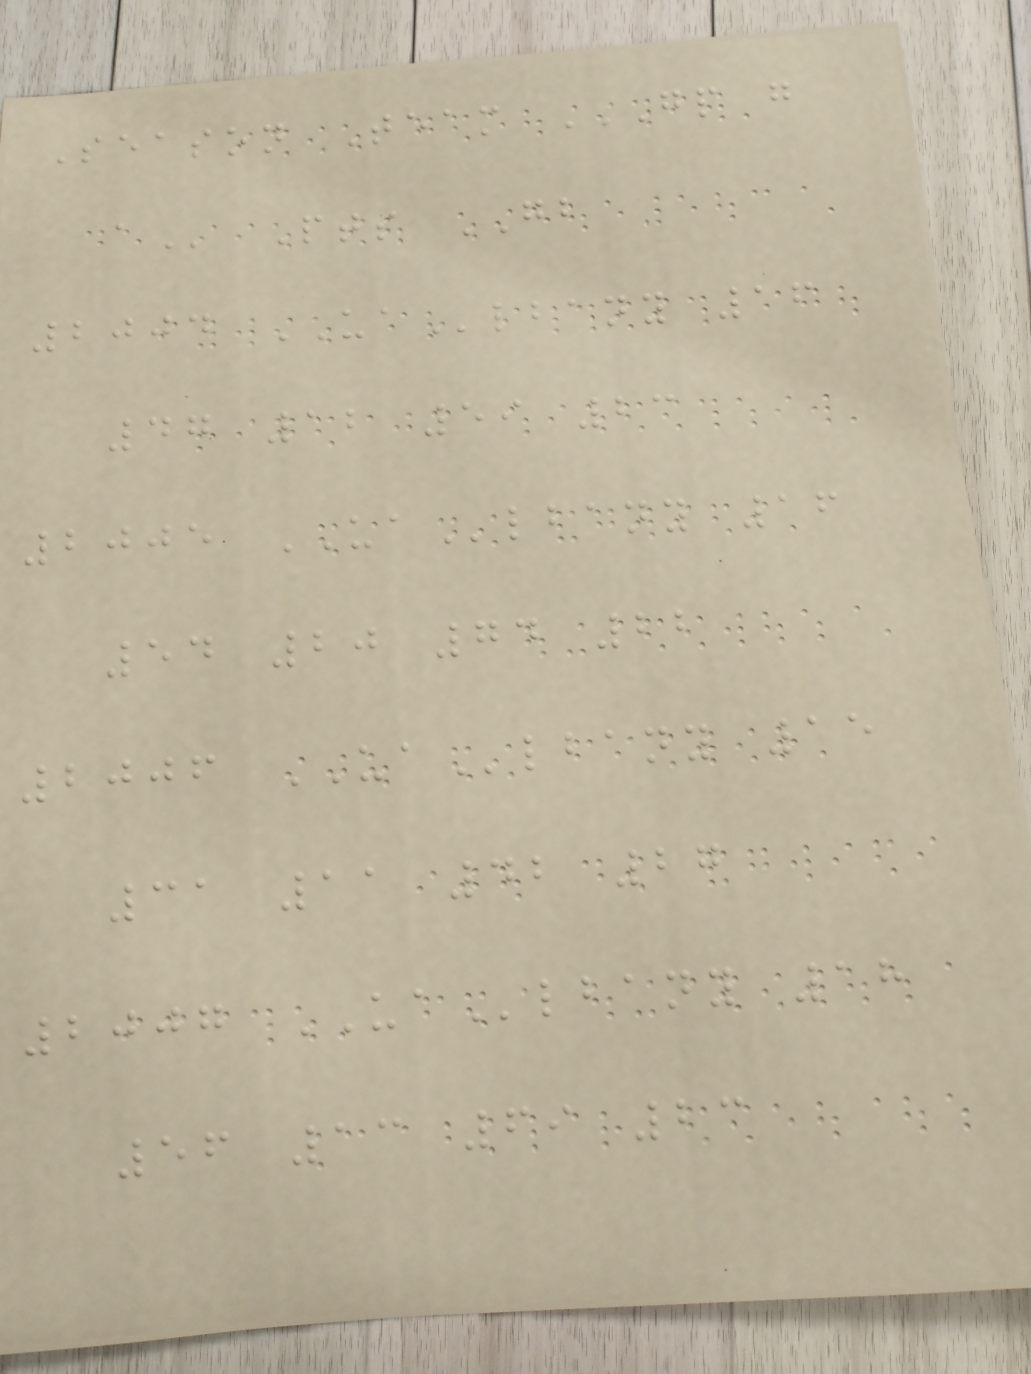Season Team GP G
A Pts GB
2004 UAlbany 16
47 12 59 23
2005 UAlbany 16
54 20 74 22
2006 UAlbany 15
31 11 42 27
2007 UAlbany 18
56 13 69 23
